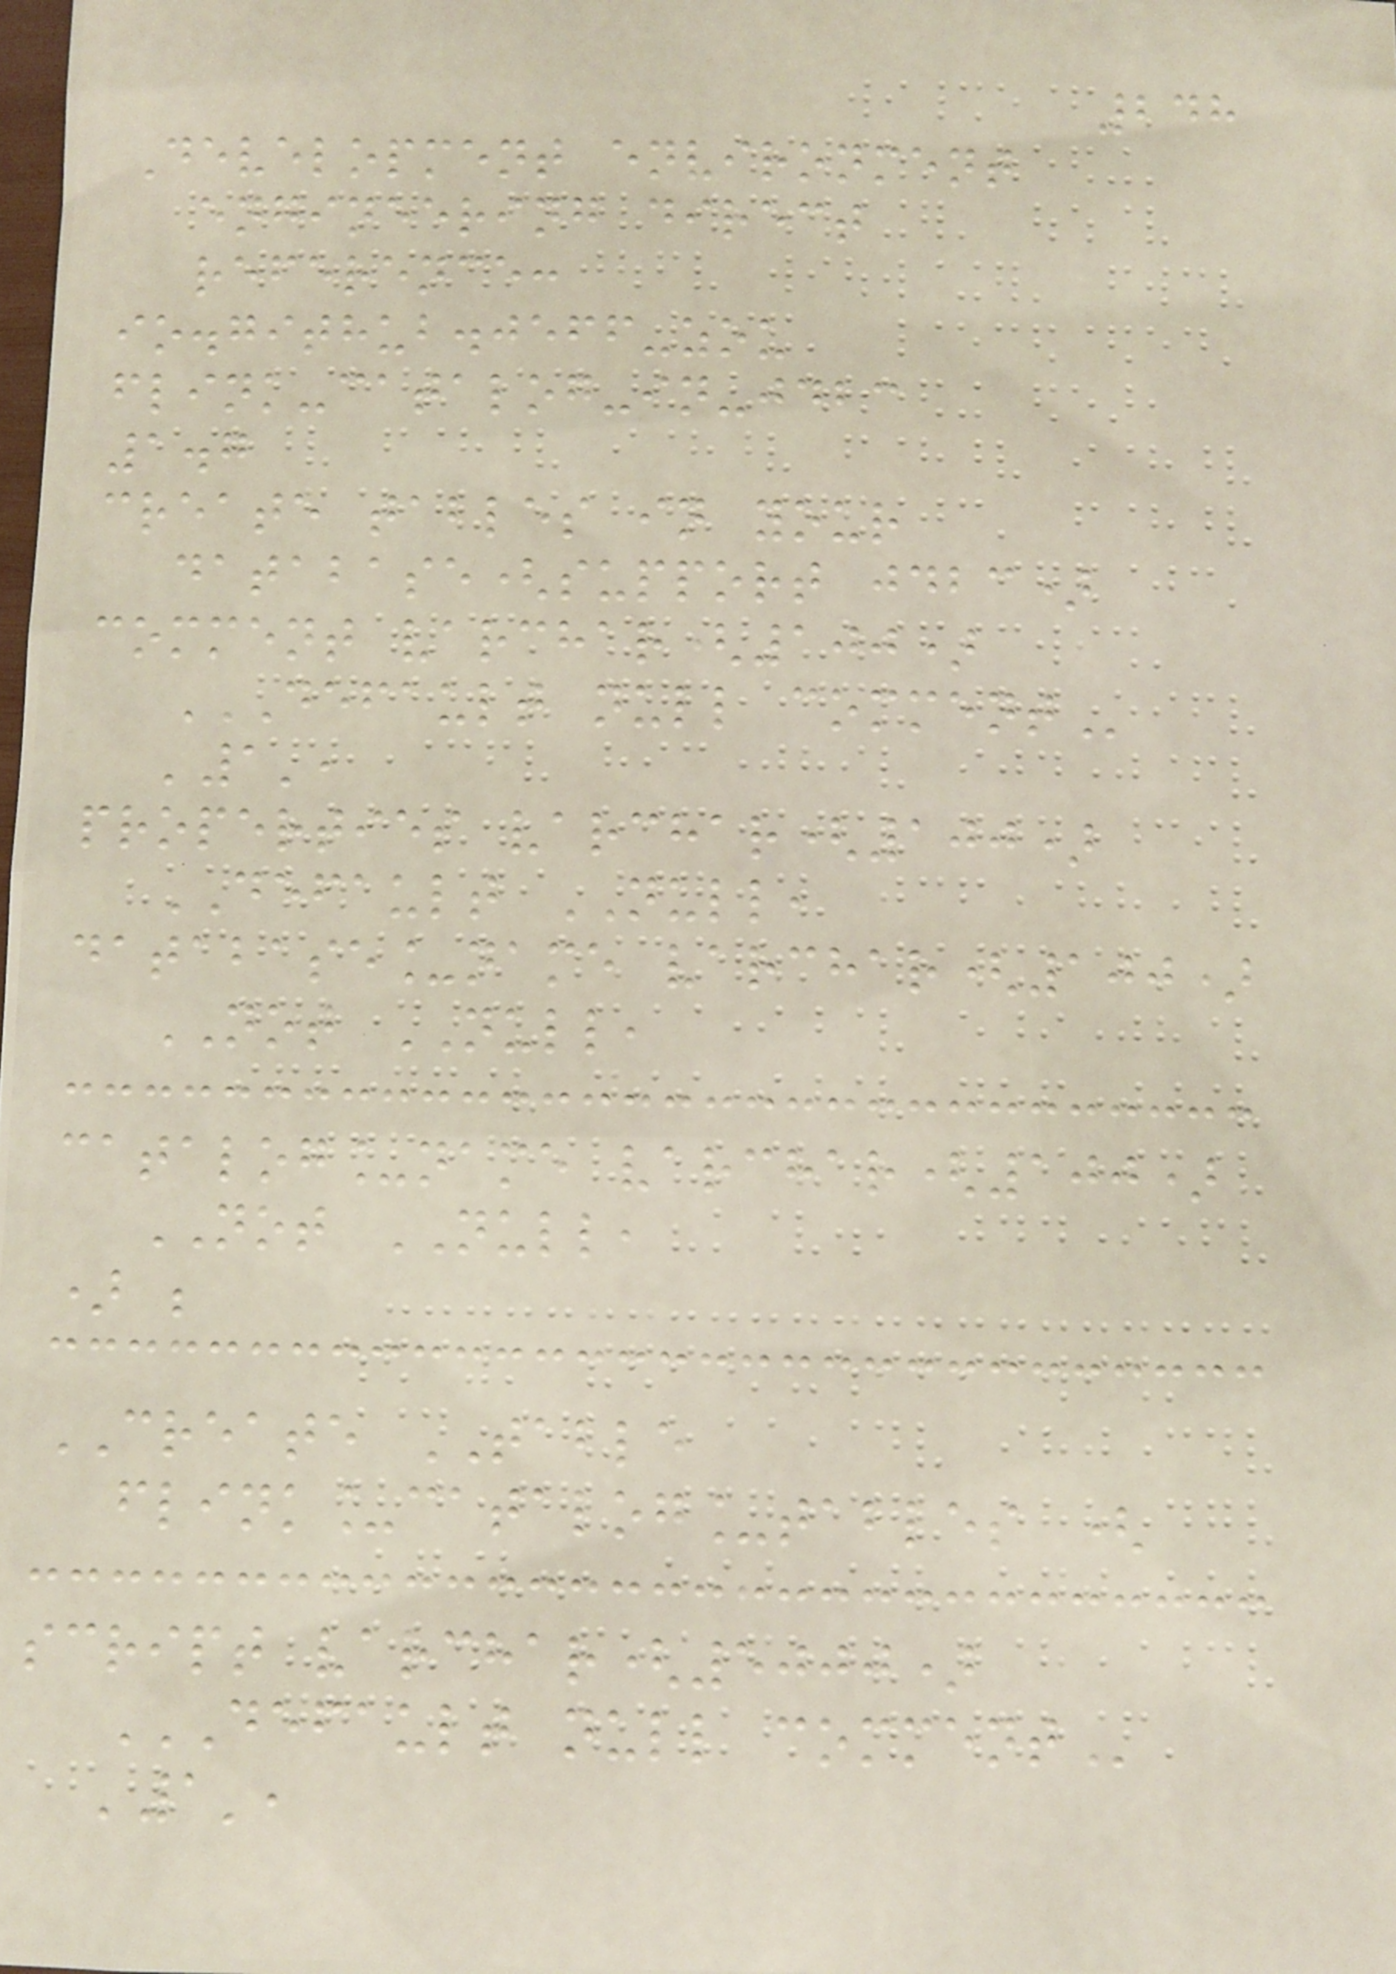248
Development environment
engineering direct
reference:
io.github.jeff-zou
flink-catalog-in-jdbc
1.7
create tables in your
database(support jdbc)
comment varchar(100)
DEFAULT NULL COMMENT
'1',
properties varchar(100)
DEFAULT NULL,
database_name varchar(100)
NOT NULL,
catalog_name varchar(100)
NOT NULL,
) ;
CREATE TABLE
flink_catalog_tables (
script varchar(5000)
DEFAULT NULL COMMENT
'1',
